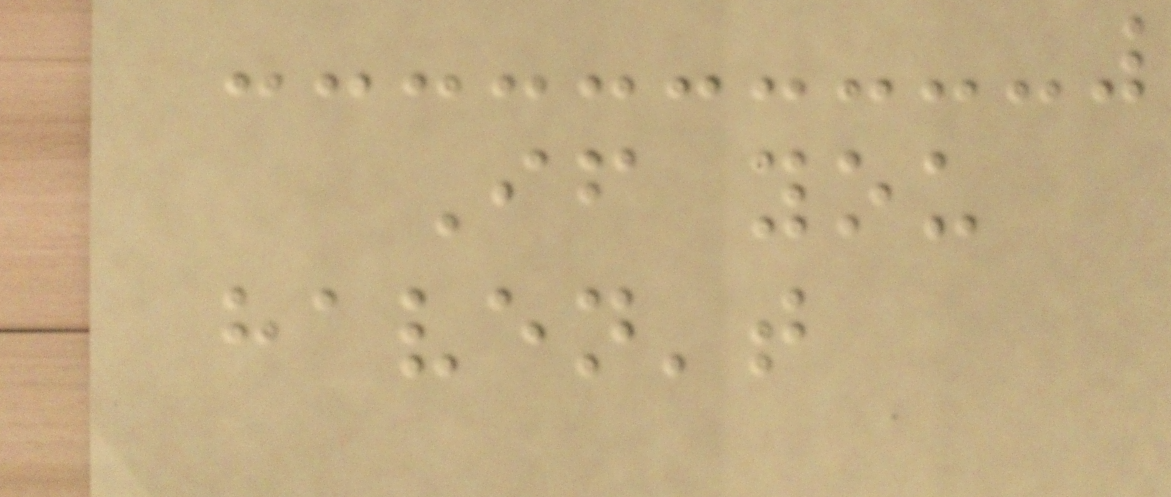If you
haven't
